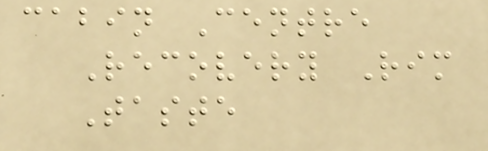cabin Centre
Recovery Rim
Taste
